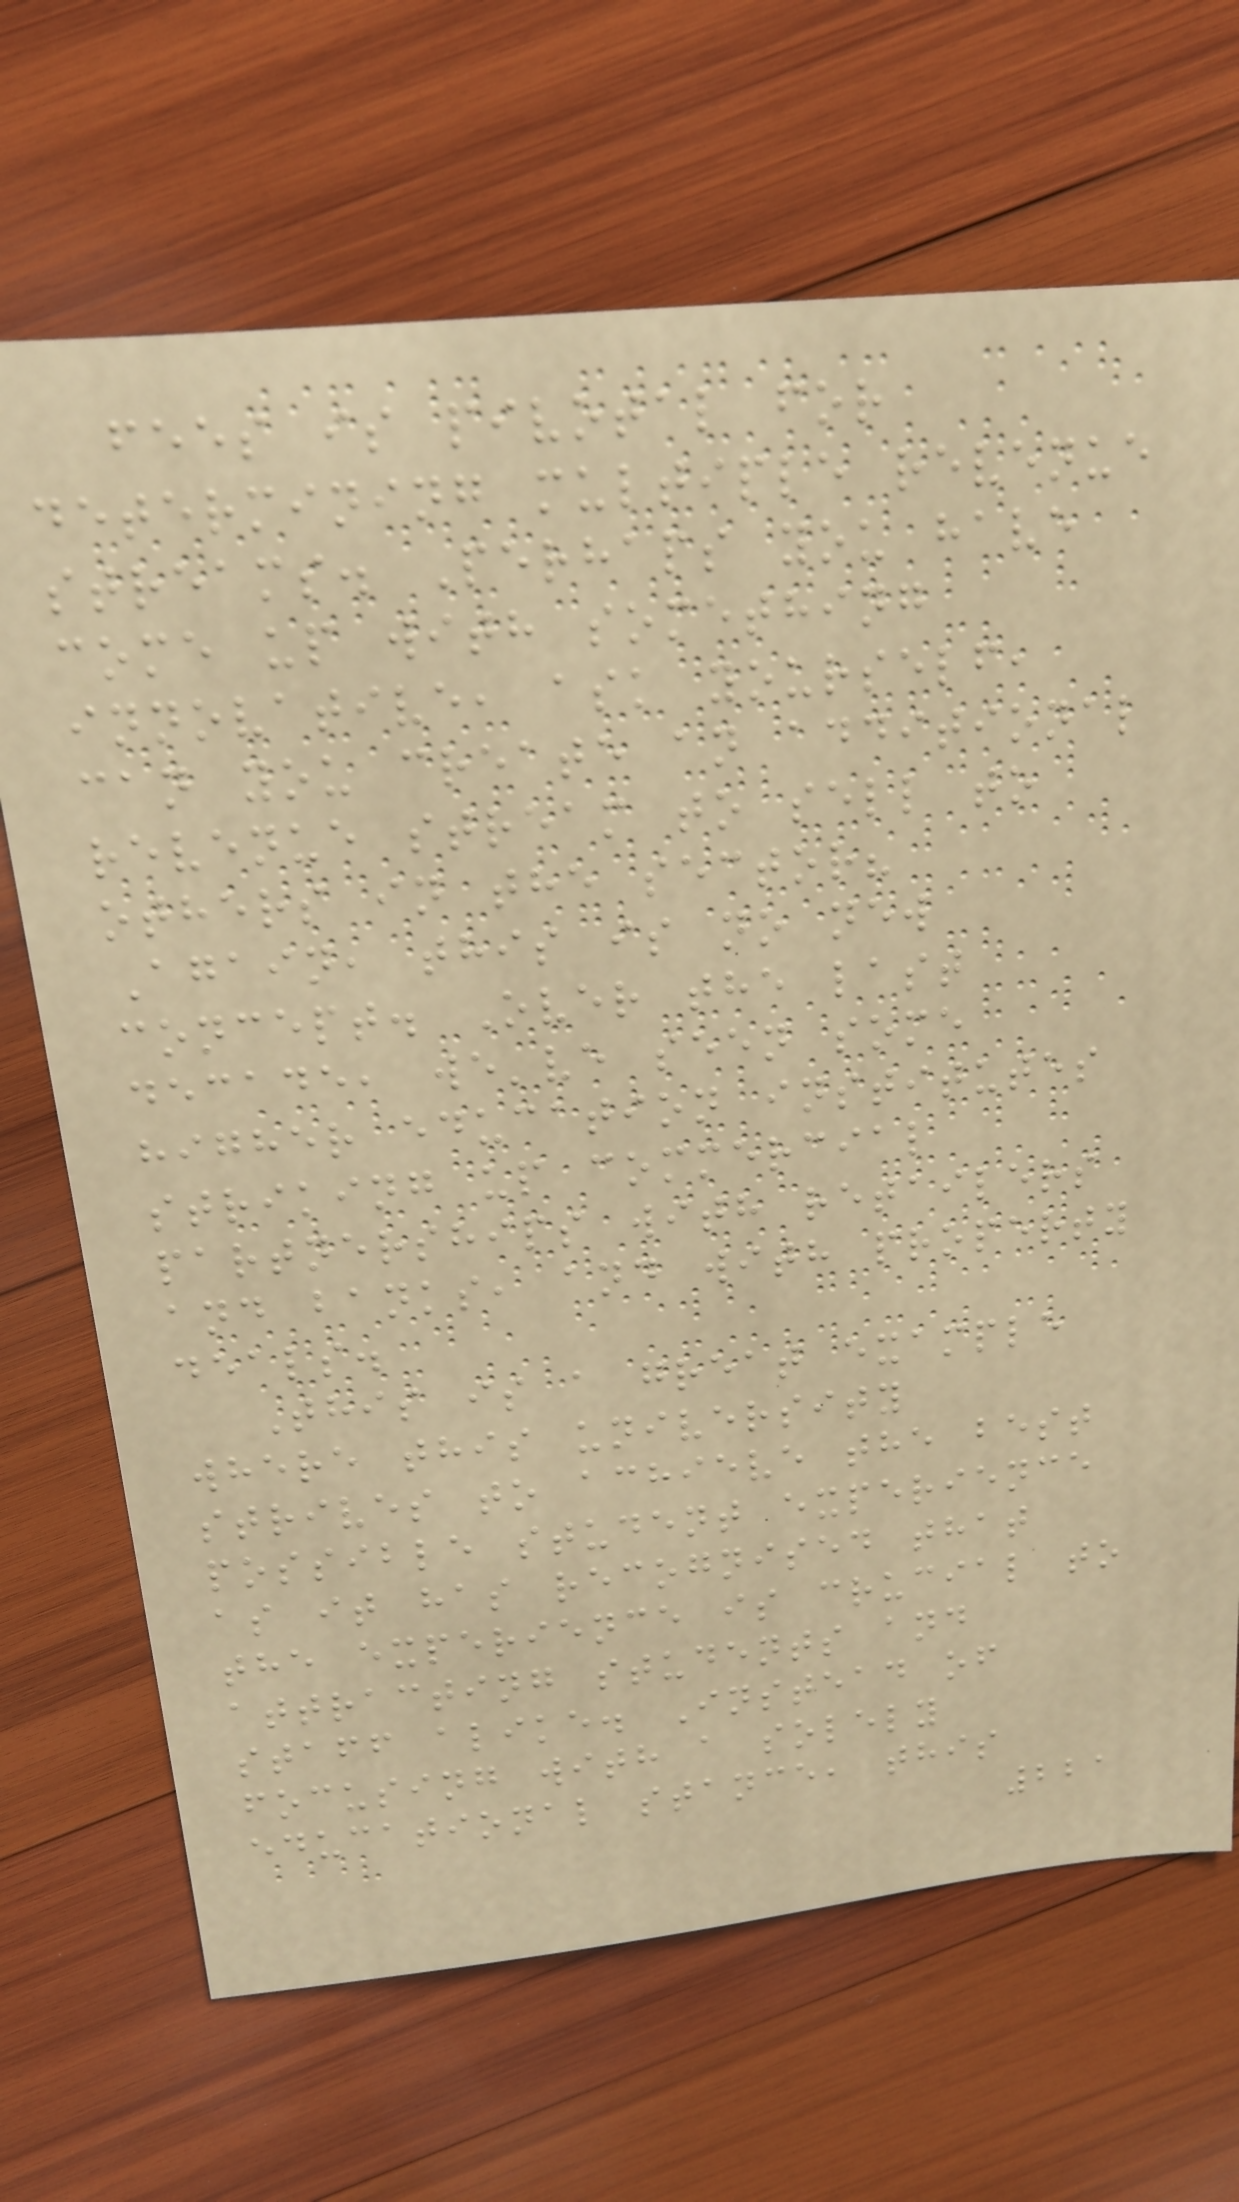fees is pivotal for
determining multiple revenue
streams. Perhaps you have
come up with something
innovative, ask yourself,
can you create an additional
revenue stream to sell to
others in the sector?
Again, this is no new
concept. Over the last
decade, we've seen some
higher education institutes
striking up commercial
partnerships with retailers
and banks, and with property
deals.
This is a great example
where this university
strives to achieve the best
possible student experience
as it has recognised that
the experience is crucial to
attracting students and
staff alike. Instead of
focusing with a solely
educational stance, this
221
